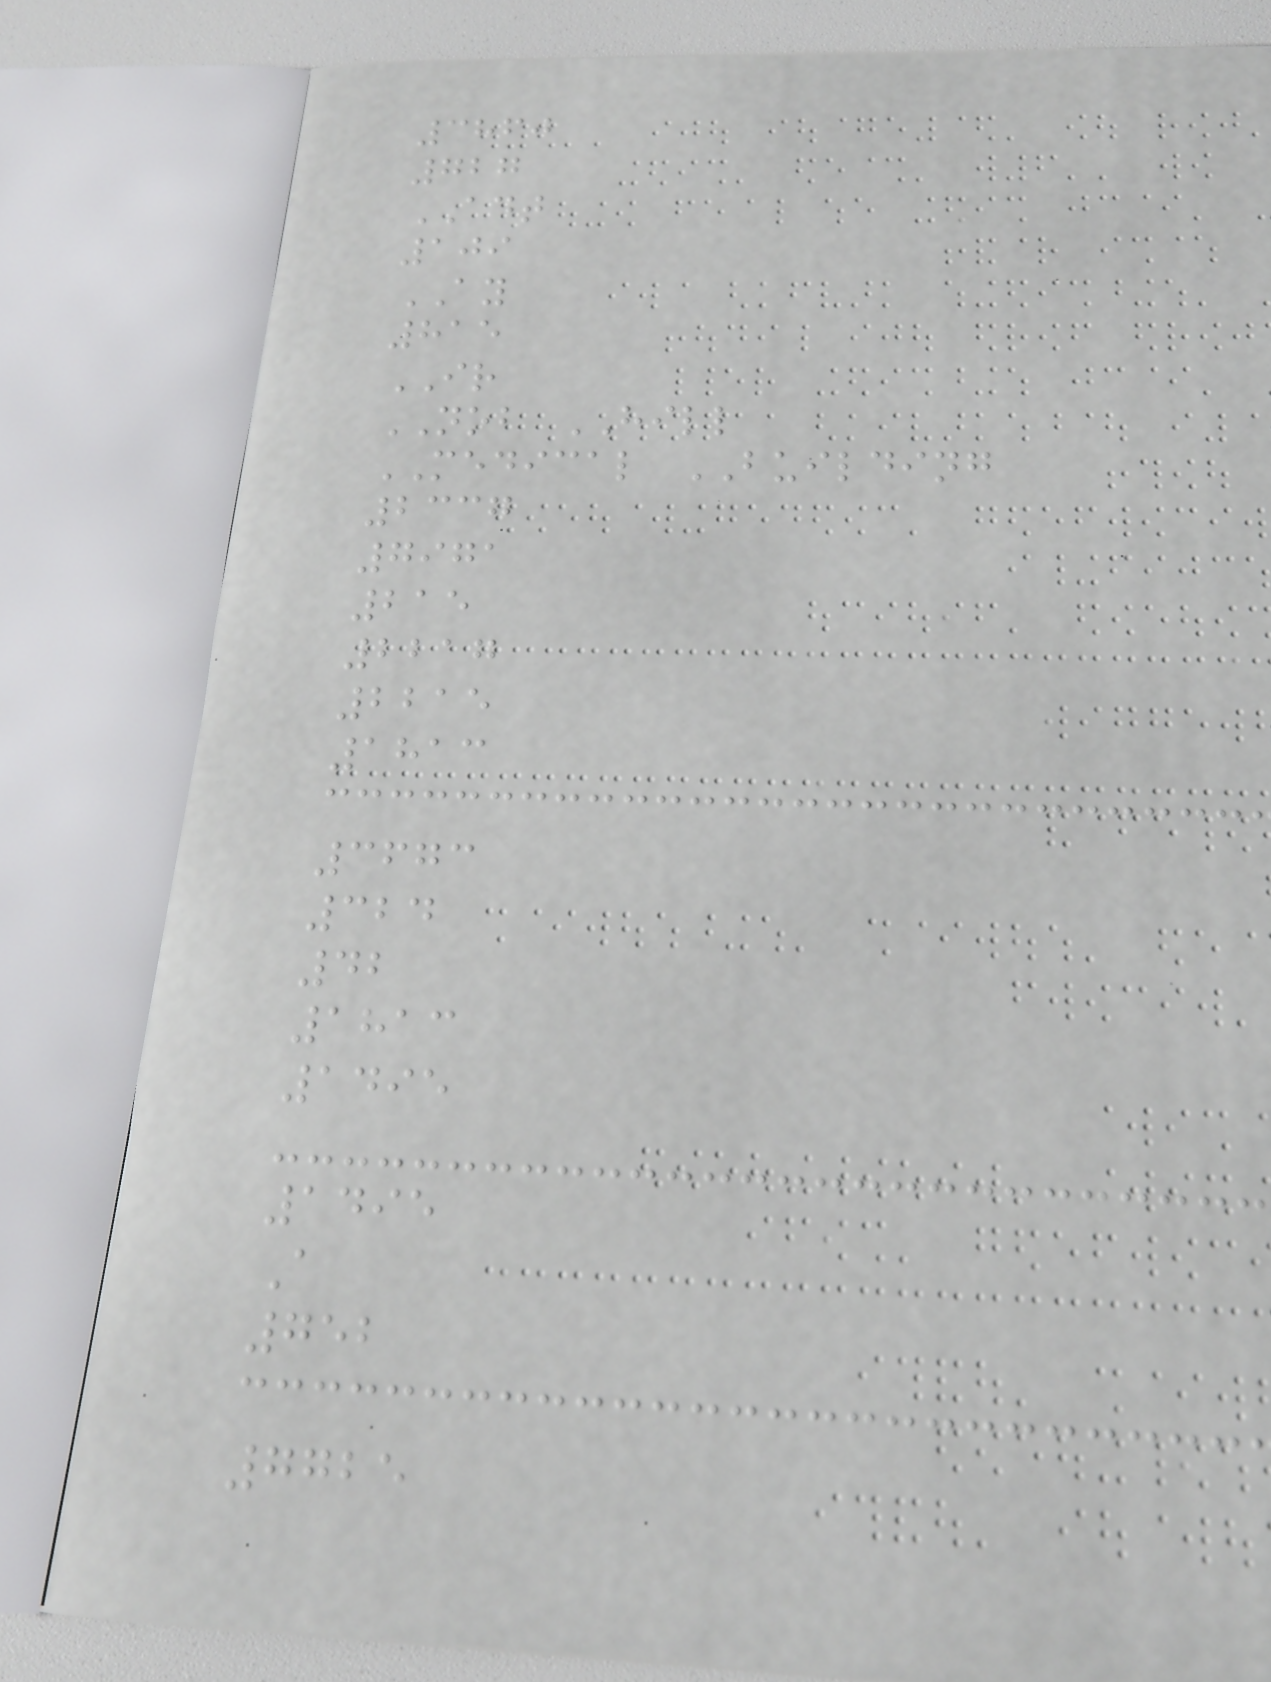3860
727
ADT
109
AY
815
IR
NOB HILL
MEDICAL BUILDING
2337
7971
215
2217
2215
1813
3673
324
42
1813
1495
1495
A
752
7725
